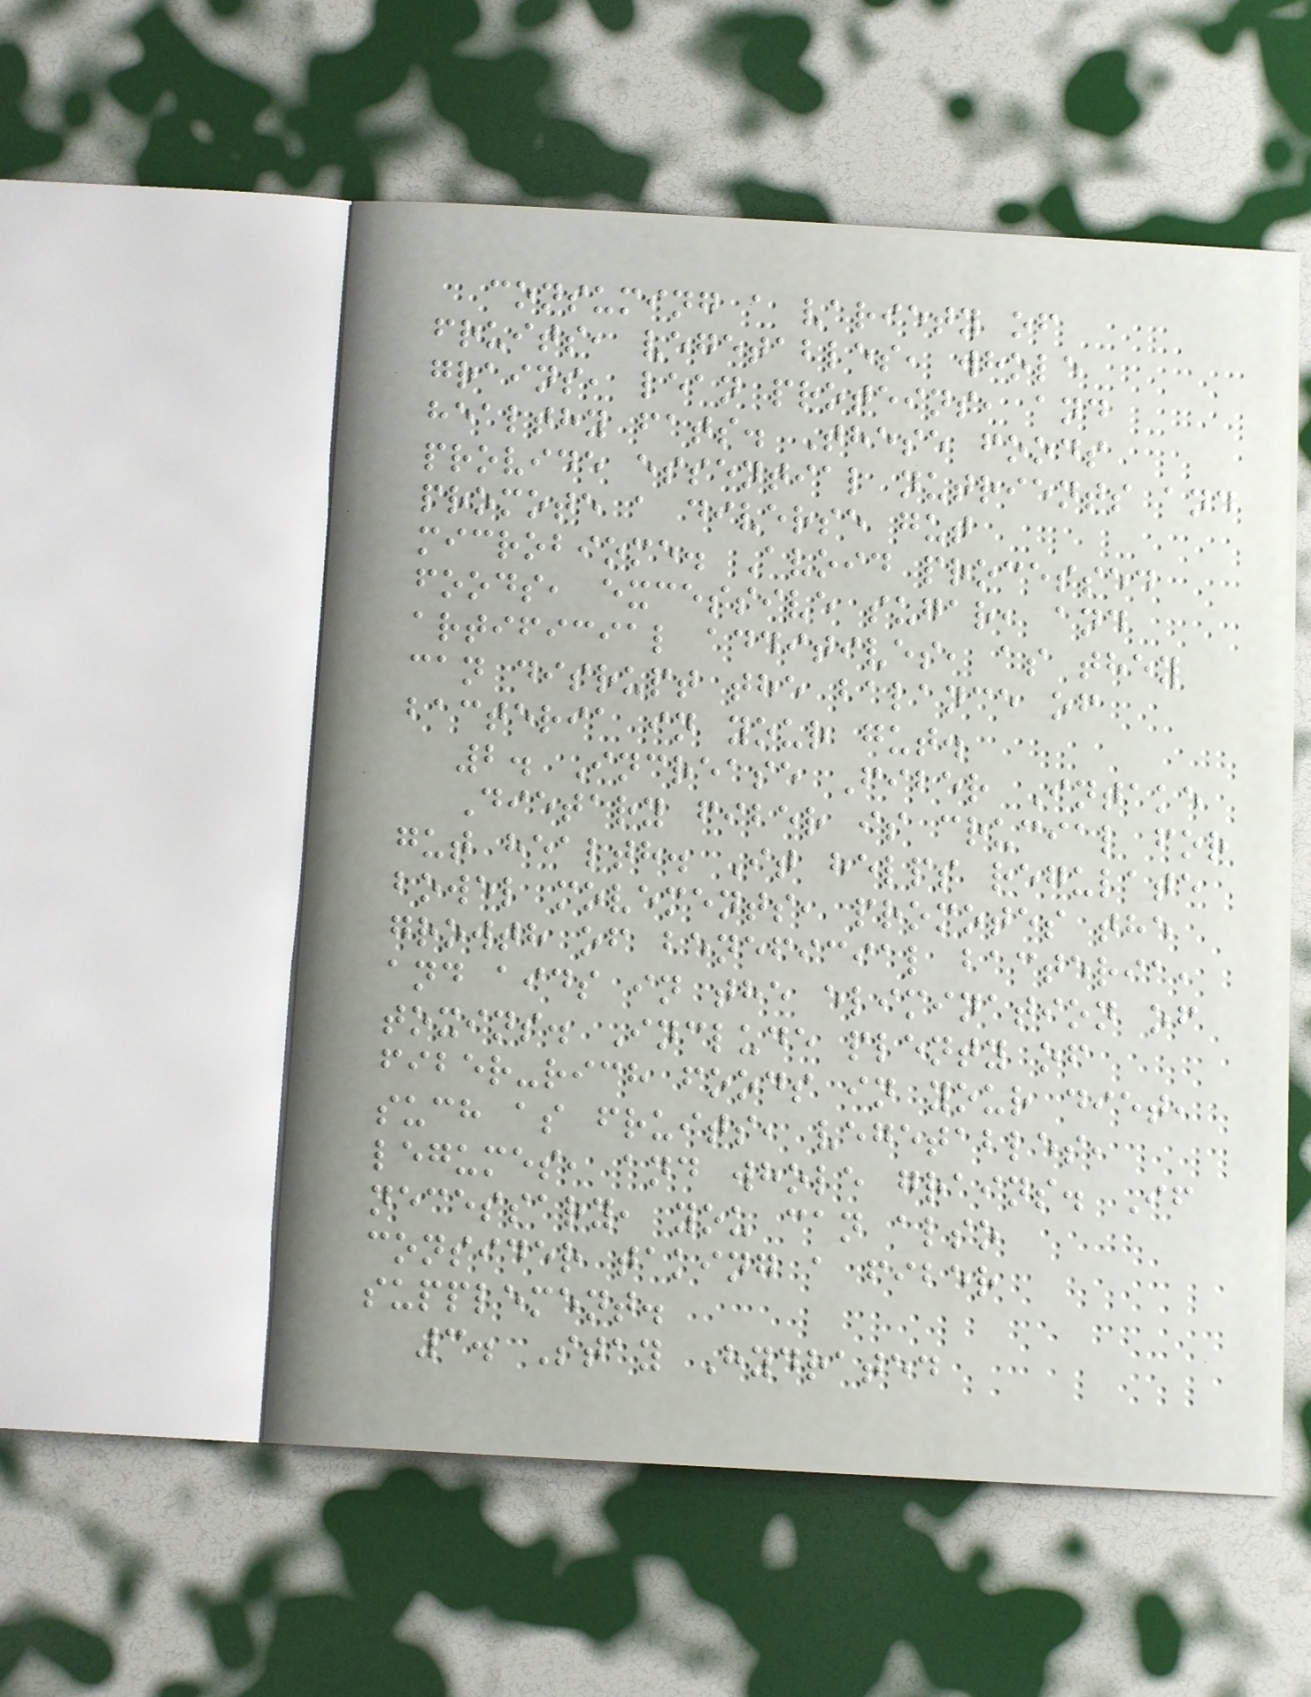consuming a variety of
fruits, vegetables, whole
grains, lean proteins, and
healthy fats. These foods
provide essential nutrients and
promote a diverse gut
microbiome. Avoid processed
foods, excessive sugar, and
artificial additives, as they
can disrupt the balance of
bacteria in your gut.
2. Increase Fiber Intake
Dietary fiber is crucial for
gut health. It helps regulate
bowel movements, promotes the
growth of beneficial bacteria,
and aids in the elimination of
toxins. Include plenty of
fiber-rich foods in your diet,
such as fruits, vegetables,
legumes, and whole grains. If
necessary, you can also
consider taking a fiber
supplement.
3. Stay Hydrated
